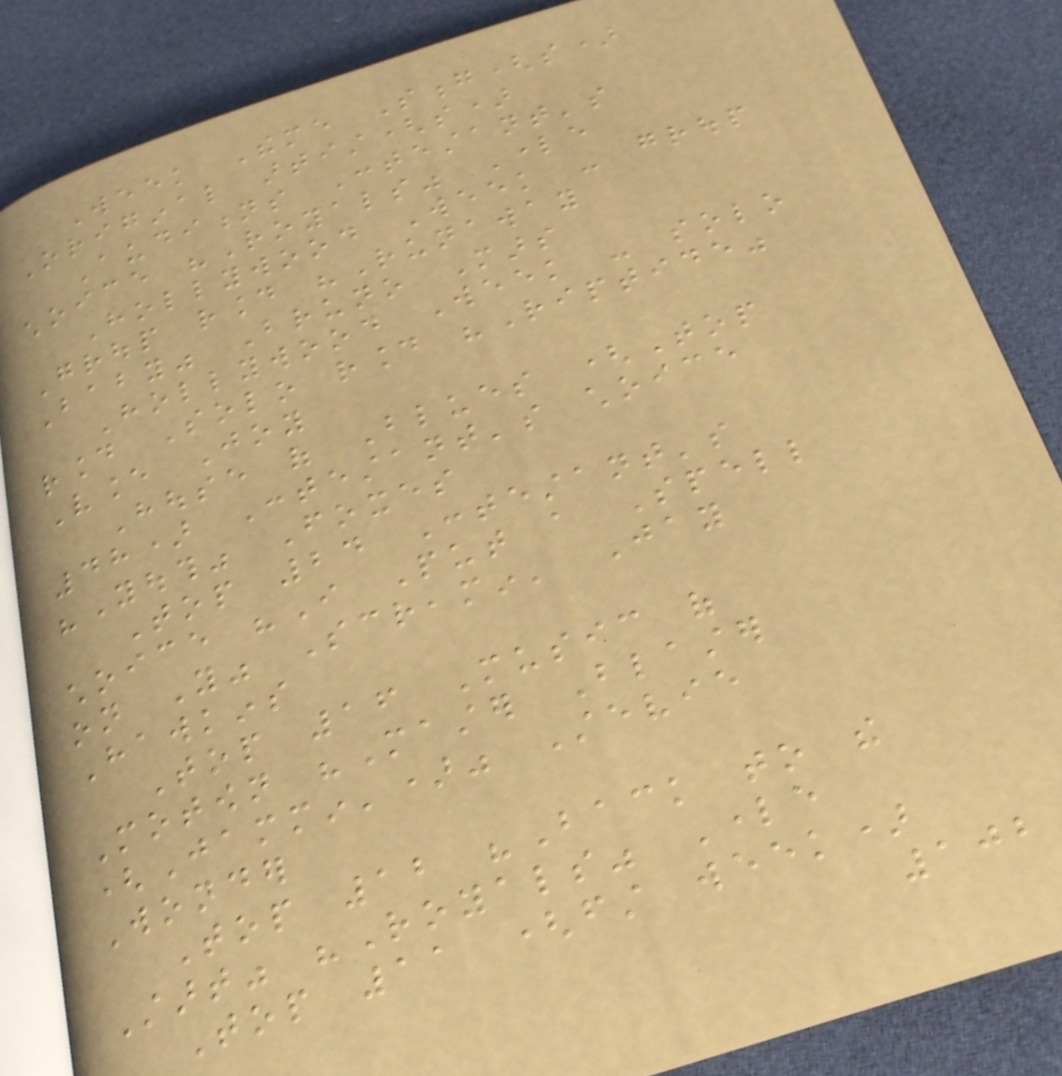Week Theme Song(s)
Original artist(s)
Auditions Contestant's
choice "Royals" Lorde
Hollywood Week - group
Group round "Runaway
Baby" Bruno Mars
Hollywood Week - solo
round Solo round "Riptide"
Vance Joy
House of Blues (Top
48) Contestant's choice
"Youth" Foxes
Top 24 Contestant's
choice "I Put a Spell
on You" Screamin' Jay
Hawkins
Top 16 Music of
Motown "Master Blaster
(Jammin')" Stevie
Wonder
Top 12 "Back to the
Start" "Royals" Lorde
Top 11 (first week)
102
